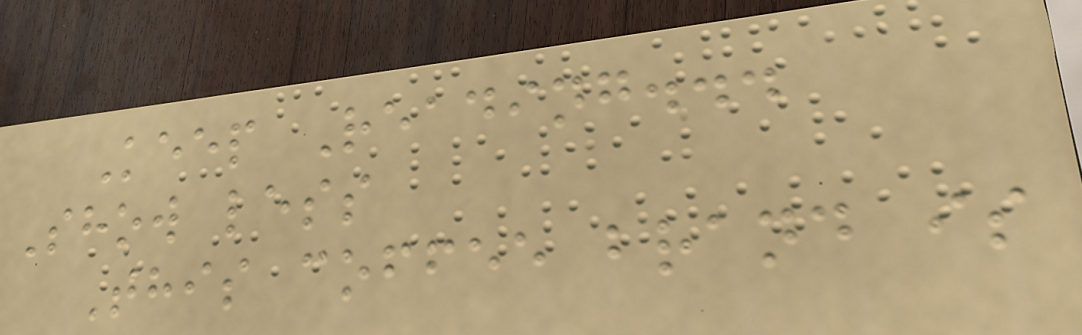Keep Reading...
Show less
This coffee brand is
